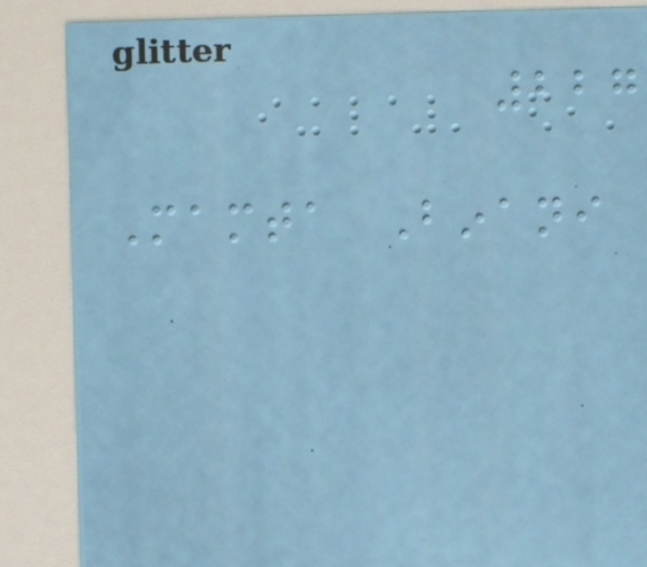227
Mamta Binani
